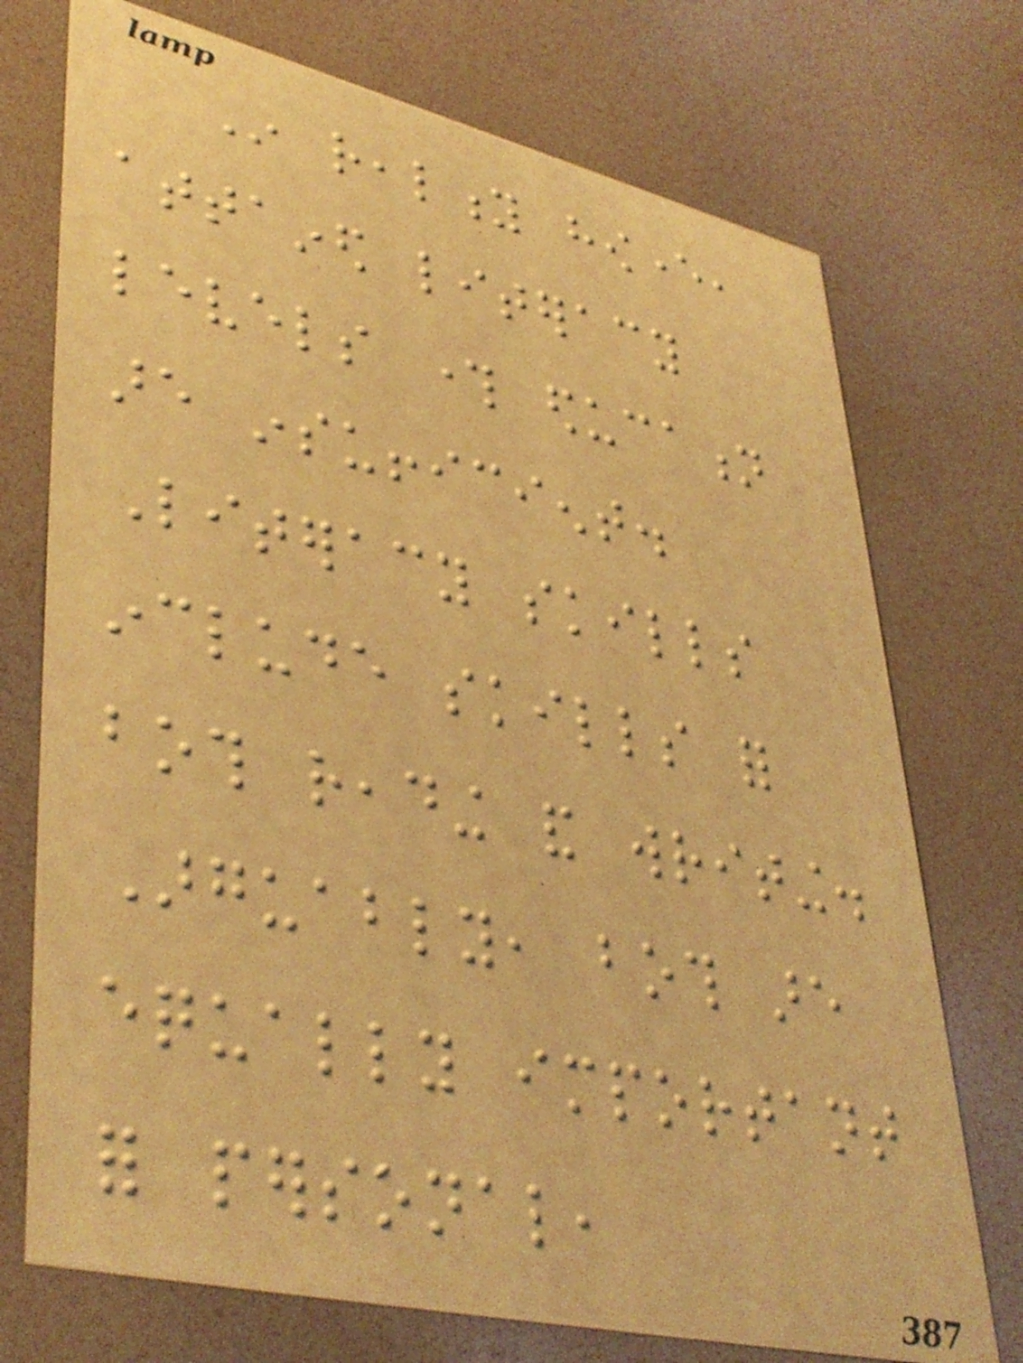In reality however,
attained literacy
levels through education
are insufficient.
Literacy skills
include skills for
both reading and writing.
Arguably, both are
equally important
for personal,
